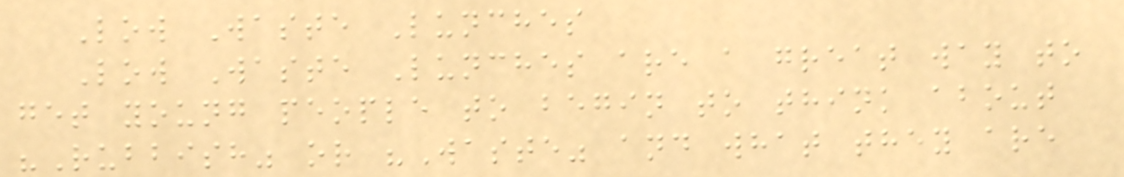Low Waste Lunches
Low Waste Lunches are a great way to
get young people to begin to think about
"Rubbish" or "Waste" and what they are
